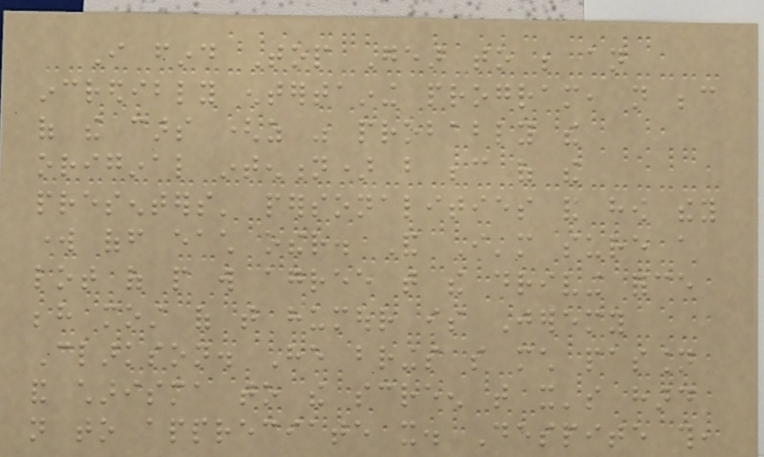I find Top Gear to be an
incredibly entertaining program, not because
of the cars (as was probably the
original intention) but because of the
presenters' personalities and how they
work off each other. And I'm sure a
lot of people will agree that the driving force
behind most of that humour is Jeremy
Clarkson. He brings so much passion
and charisma to the screen that it's hard
not to appreciate it. Despite this,
